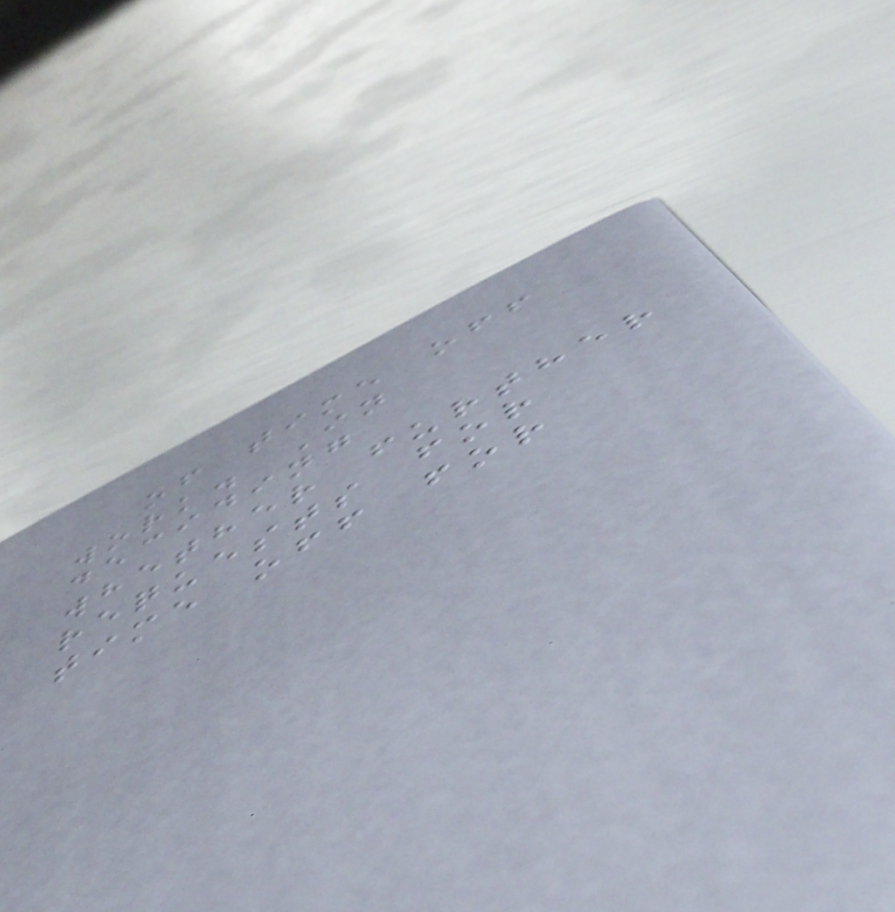of time off
work. In
deciding
whether further
requests for
time off for
